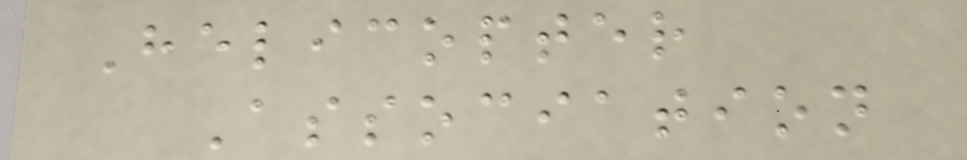Helicopter
Association
